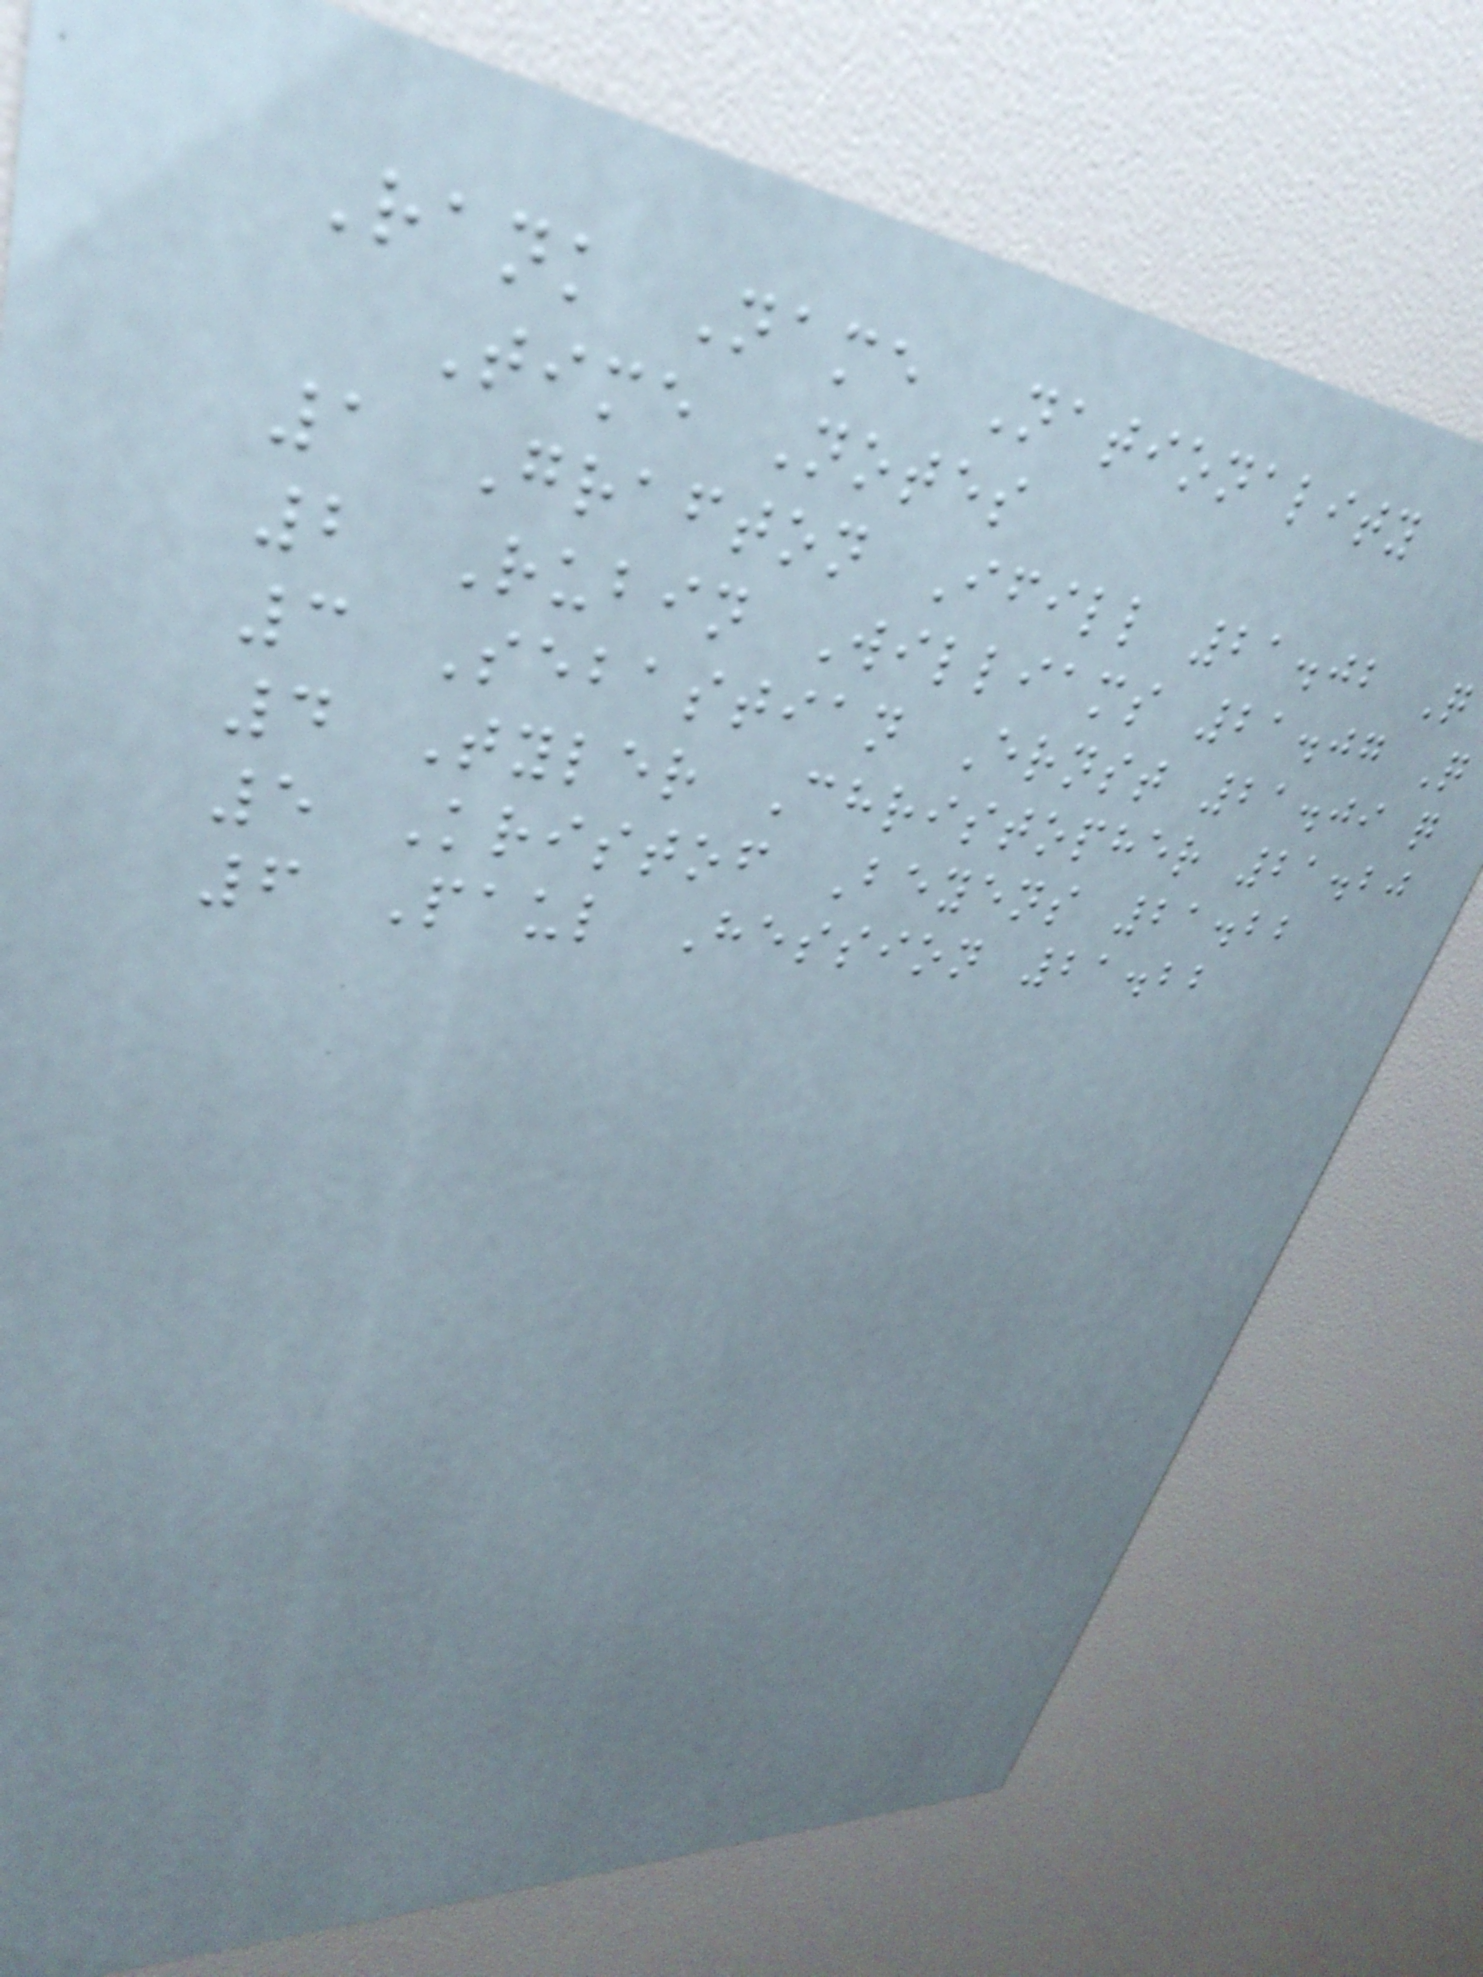Rank Name Nationality
Time Notes
1 Grafton Ifill 21.02 Q
2 Rubin Williams 21.07 Q
3 Sebastian Ernst 21.09 q
4 Tyler Christopher 21.20
5 Kristof Beyens 21.22
6 Paul Hession 21.22
